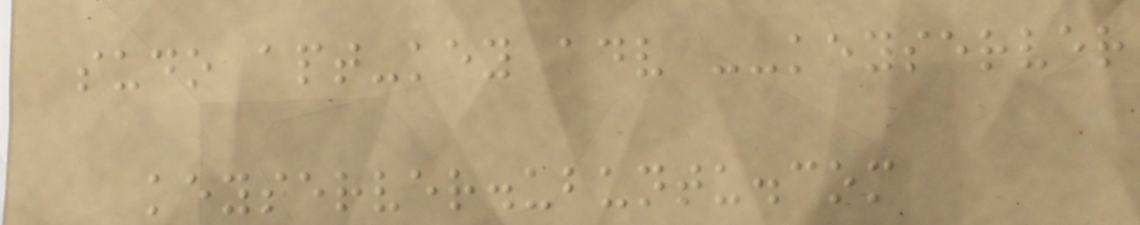sudo apt-key adv --keyserver
keyserver.ubuntu.com
